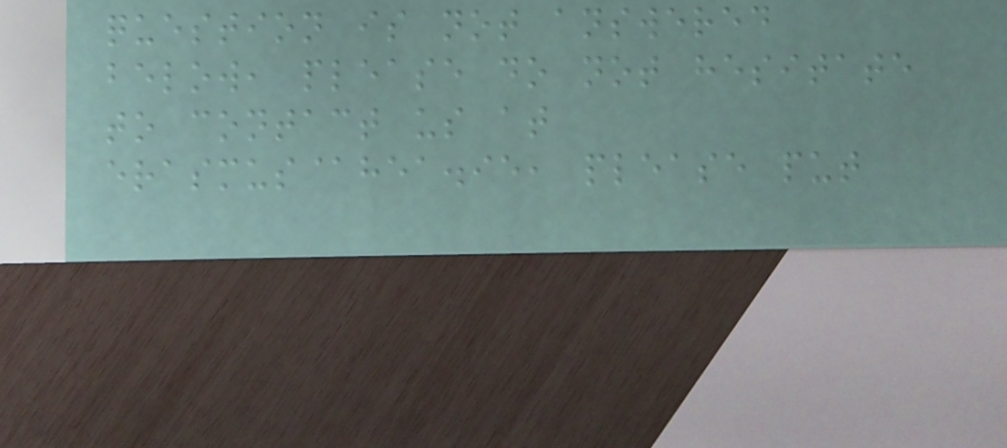question is not answered
below, please do not hesitate
to contact us at
erasmus@hea.ie, please put
